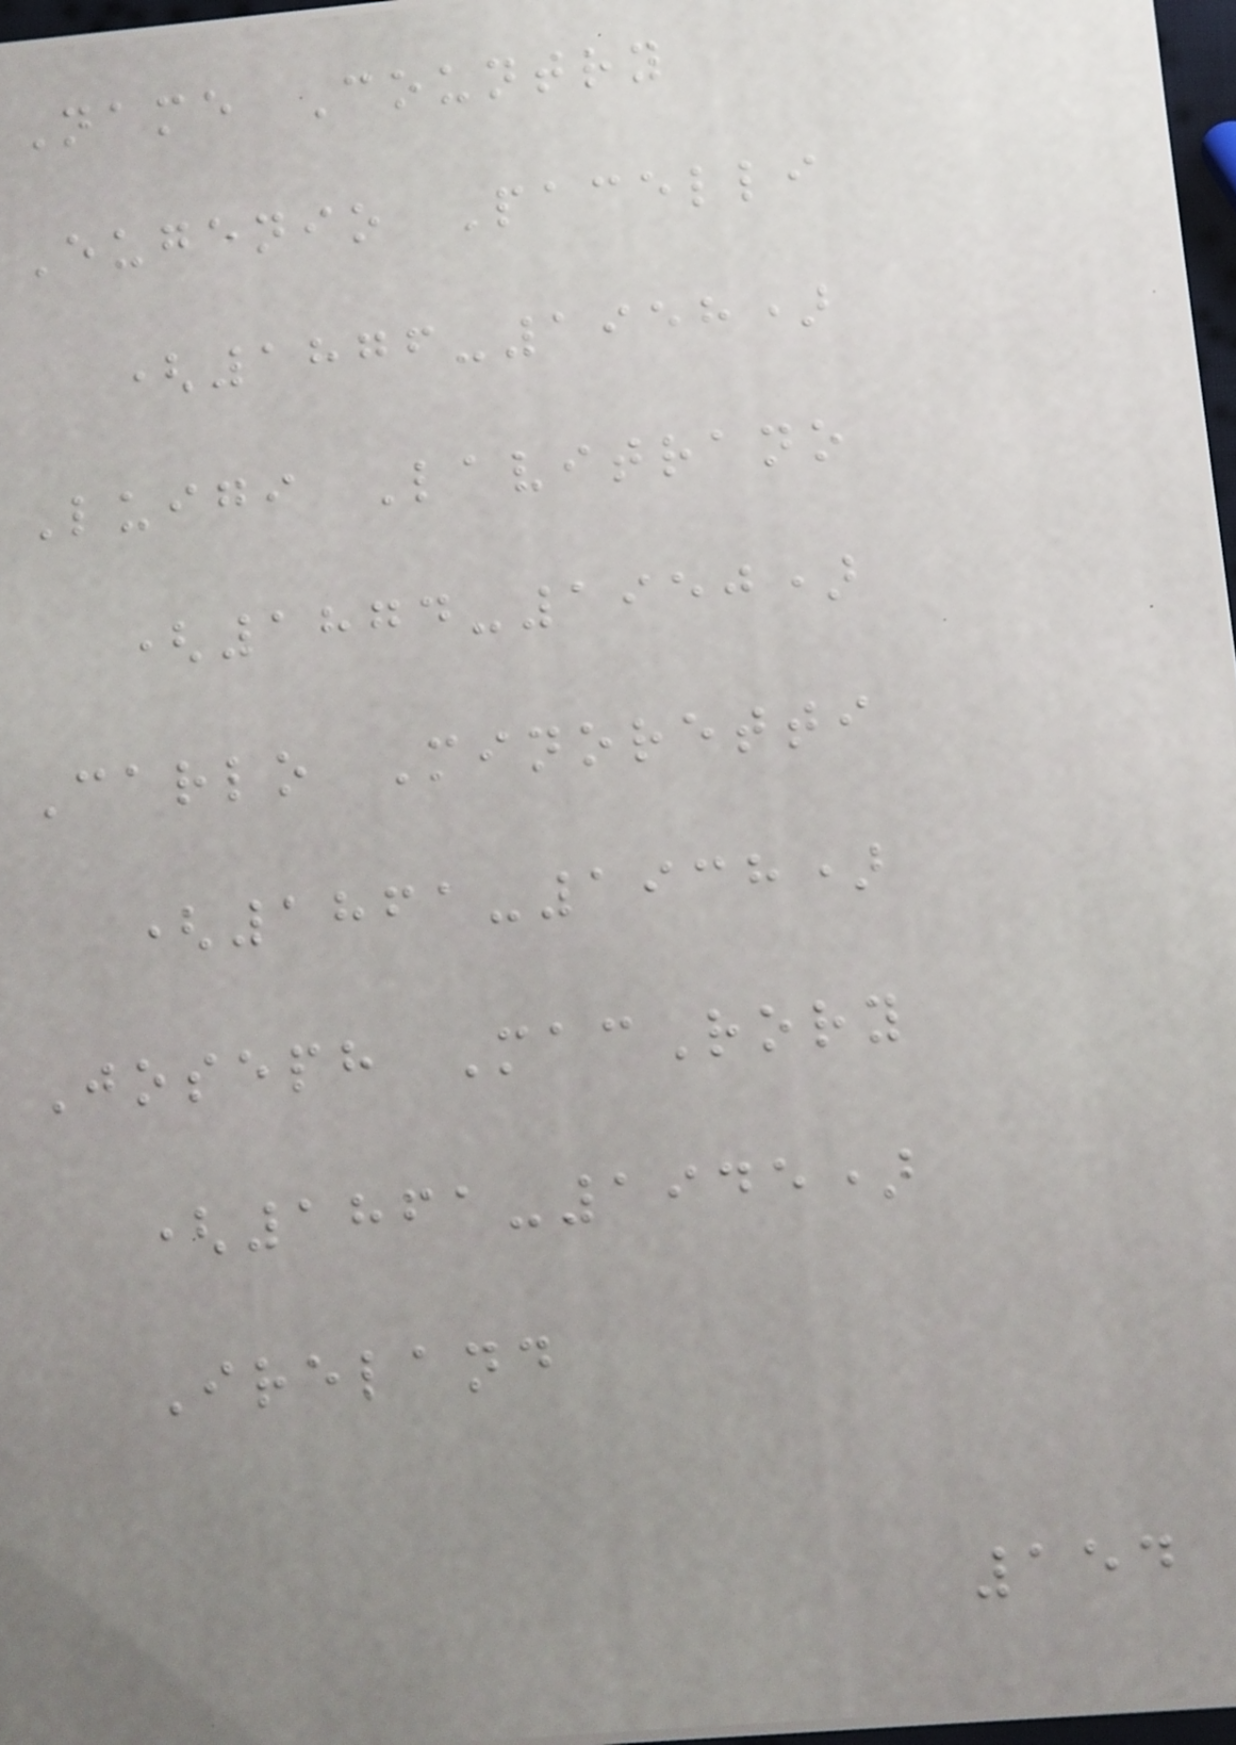Name Country
Eugenio Pacelli
(1876-1958)
Luigi Lavitrano
(1874-1950)
Carlo Minoretti
(1861-1938)
Joseph MacRory
(1861-1945)
Ireland
154
